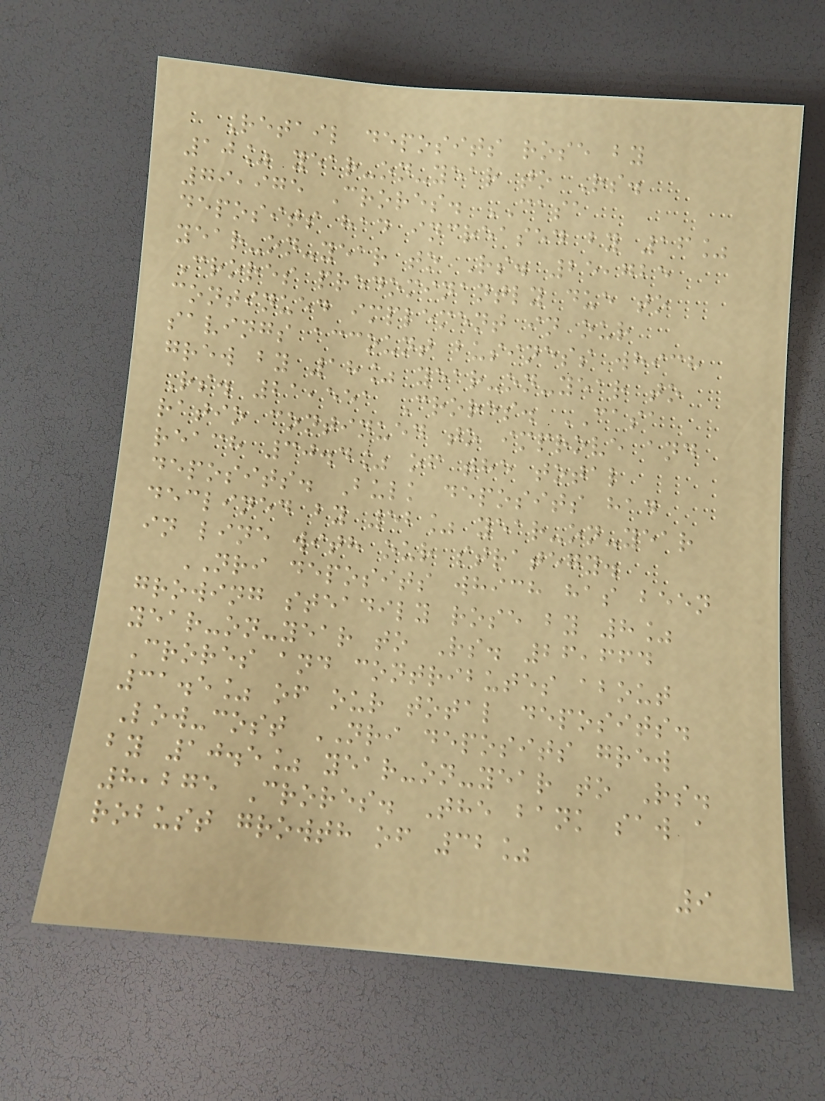Retail deposits rose by
10% year-on-year to Rs.
79,975 Crores. CASA
deposits had increased by 16%
year-on-year to Rs. 25,725
Crores predominantly due to
continued implement in our
savings account business which
grew by 18% year-on-year to
Rs. 21,551 Crores. CASA
ratio continued to improve and
reach 30.4% of the total
deposits. Bulk deposits had
declined by 52% year-on-year
in line with our strategy.
NRI deposits which has been
growing steadily rose by 8%
year-on-year to Rs. 26,664
Crores and contributes about
31.5% of our total deposits.
Low-cost NRI deposits grew
by 10.5% year-on-year to Rs.
8,275 Crores. The bank saw a
robust growth of 32%
9
